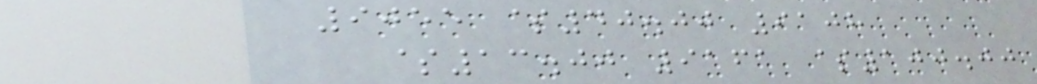9055 $40.00 9108
$13.00 9161 $100.00
